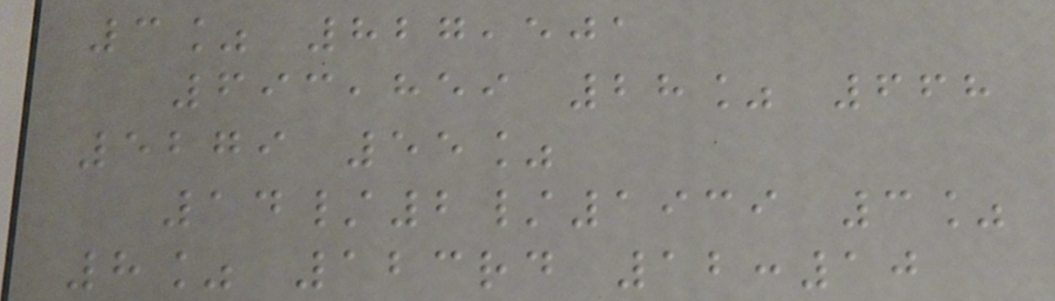3% 827,501
693,859 28% 668
5279 55%
14/2/1939 3%
8% 123rd 12:10
